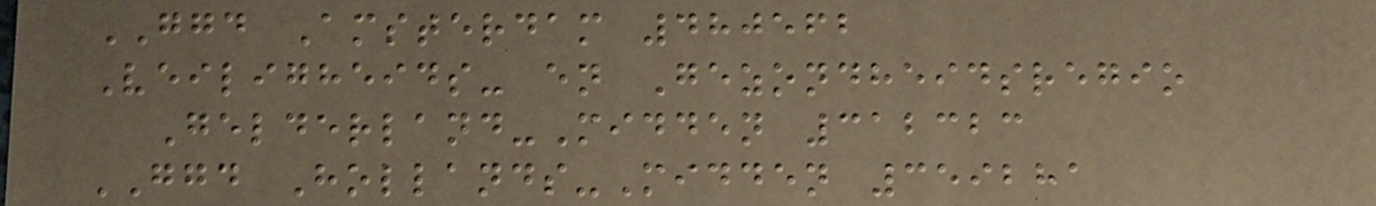GGD Amsterdam 480562
Veiligheids- en Gezondheidsregio
Gelderland-Midden 312323
GGD Hollands-Midden 359281
